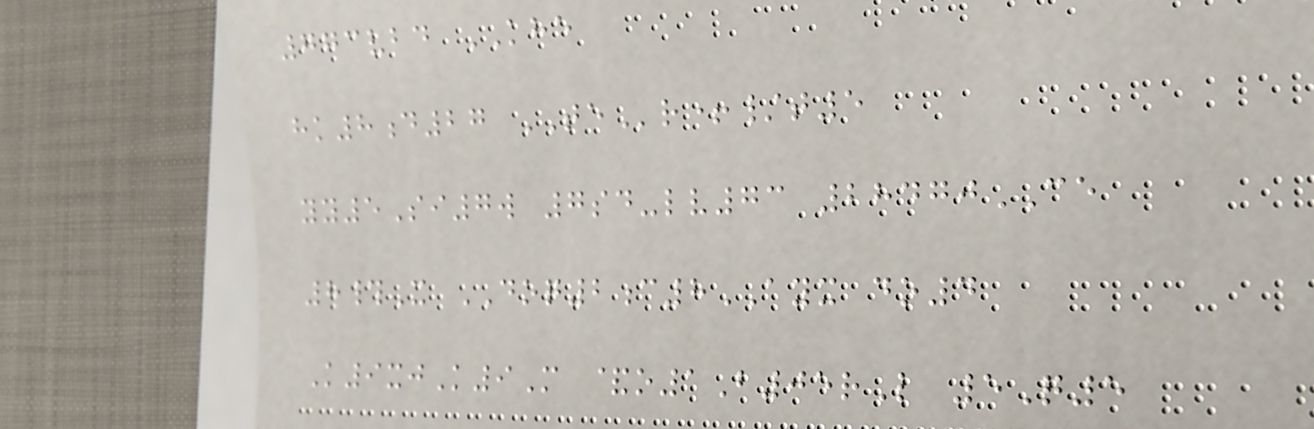773vbd KHE
hk8d27 TEr+/t5
yy5Si7w 7sd-lv73 28470CE
8#X DOQ2c8AYX do4
K9xjK9M &o1B05rL 5Q5
